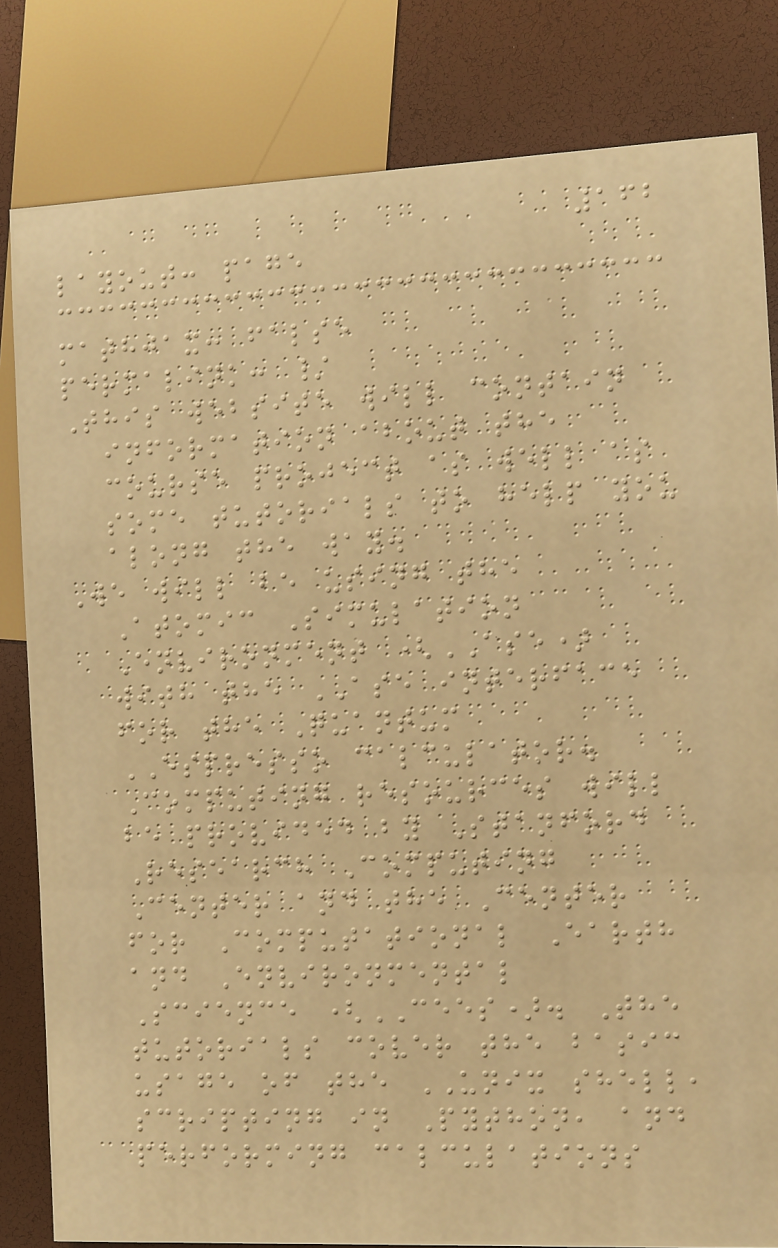162
layout: page
mathjax: false
permalink: /
This website will contain
information about the
course project as well as
some tutorials to help you
along the way.
We will be using the
Atomic Simulation
Environment (ASE)
with the ASE interface
for the Quantum
ESPRESSO calculator.
Computing resources will
be provided by Stanford
Research Computing
Center and the Center
for Computational Earth
and Environmental
Science (CEES). The
tutorials cover the basic
usage of the UNIX shell,
scripting in Python, and
performing calculations
